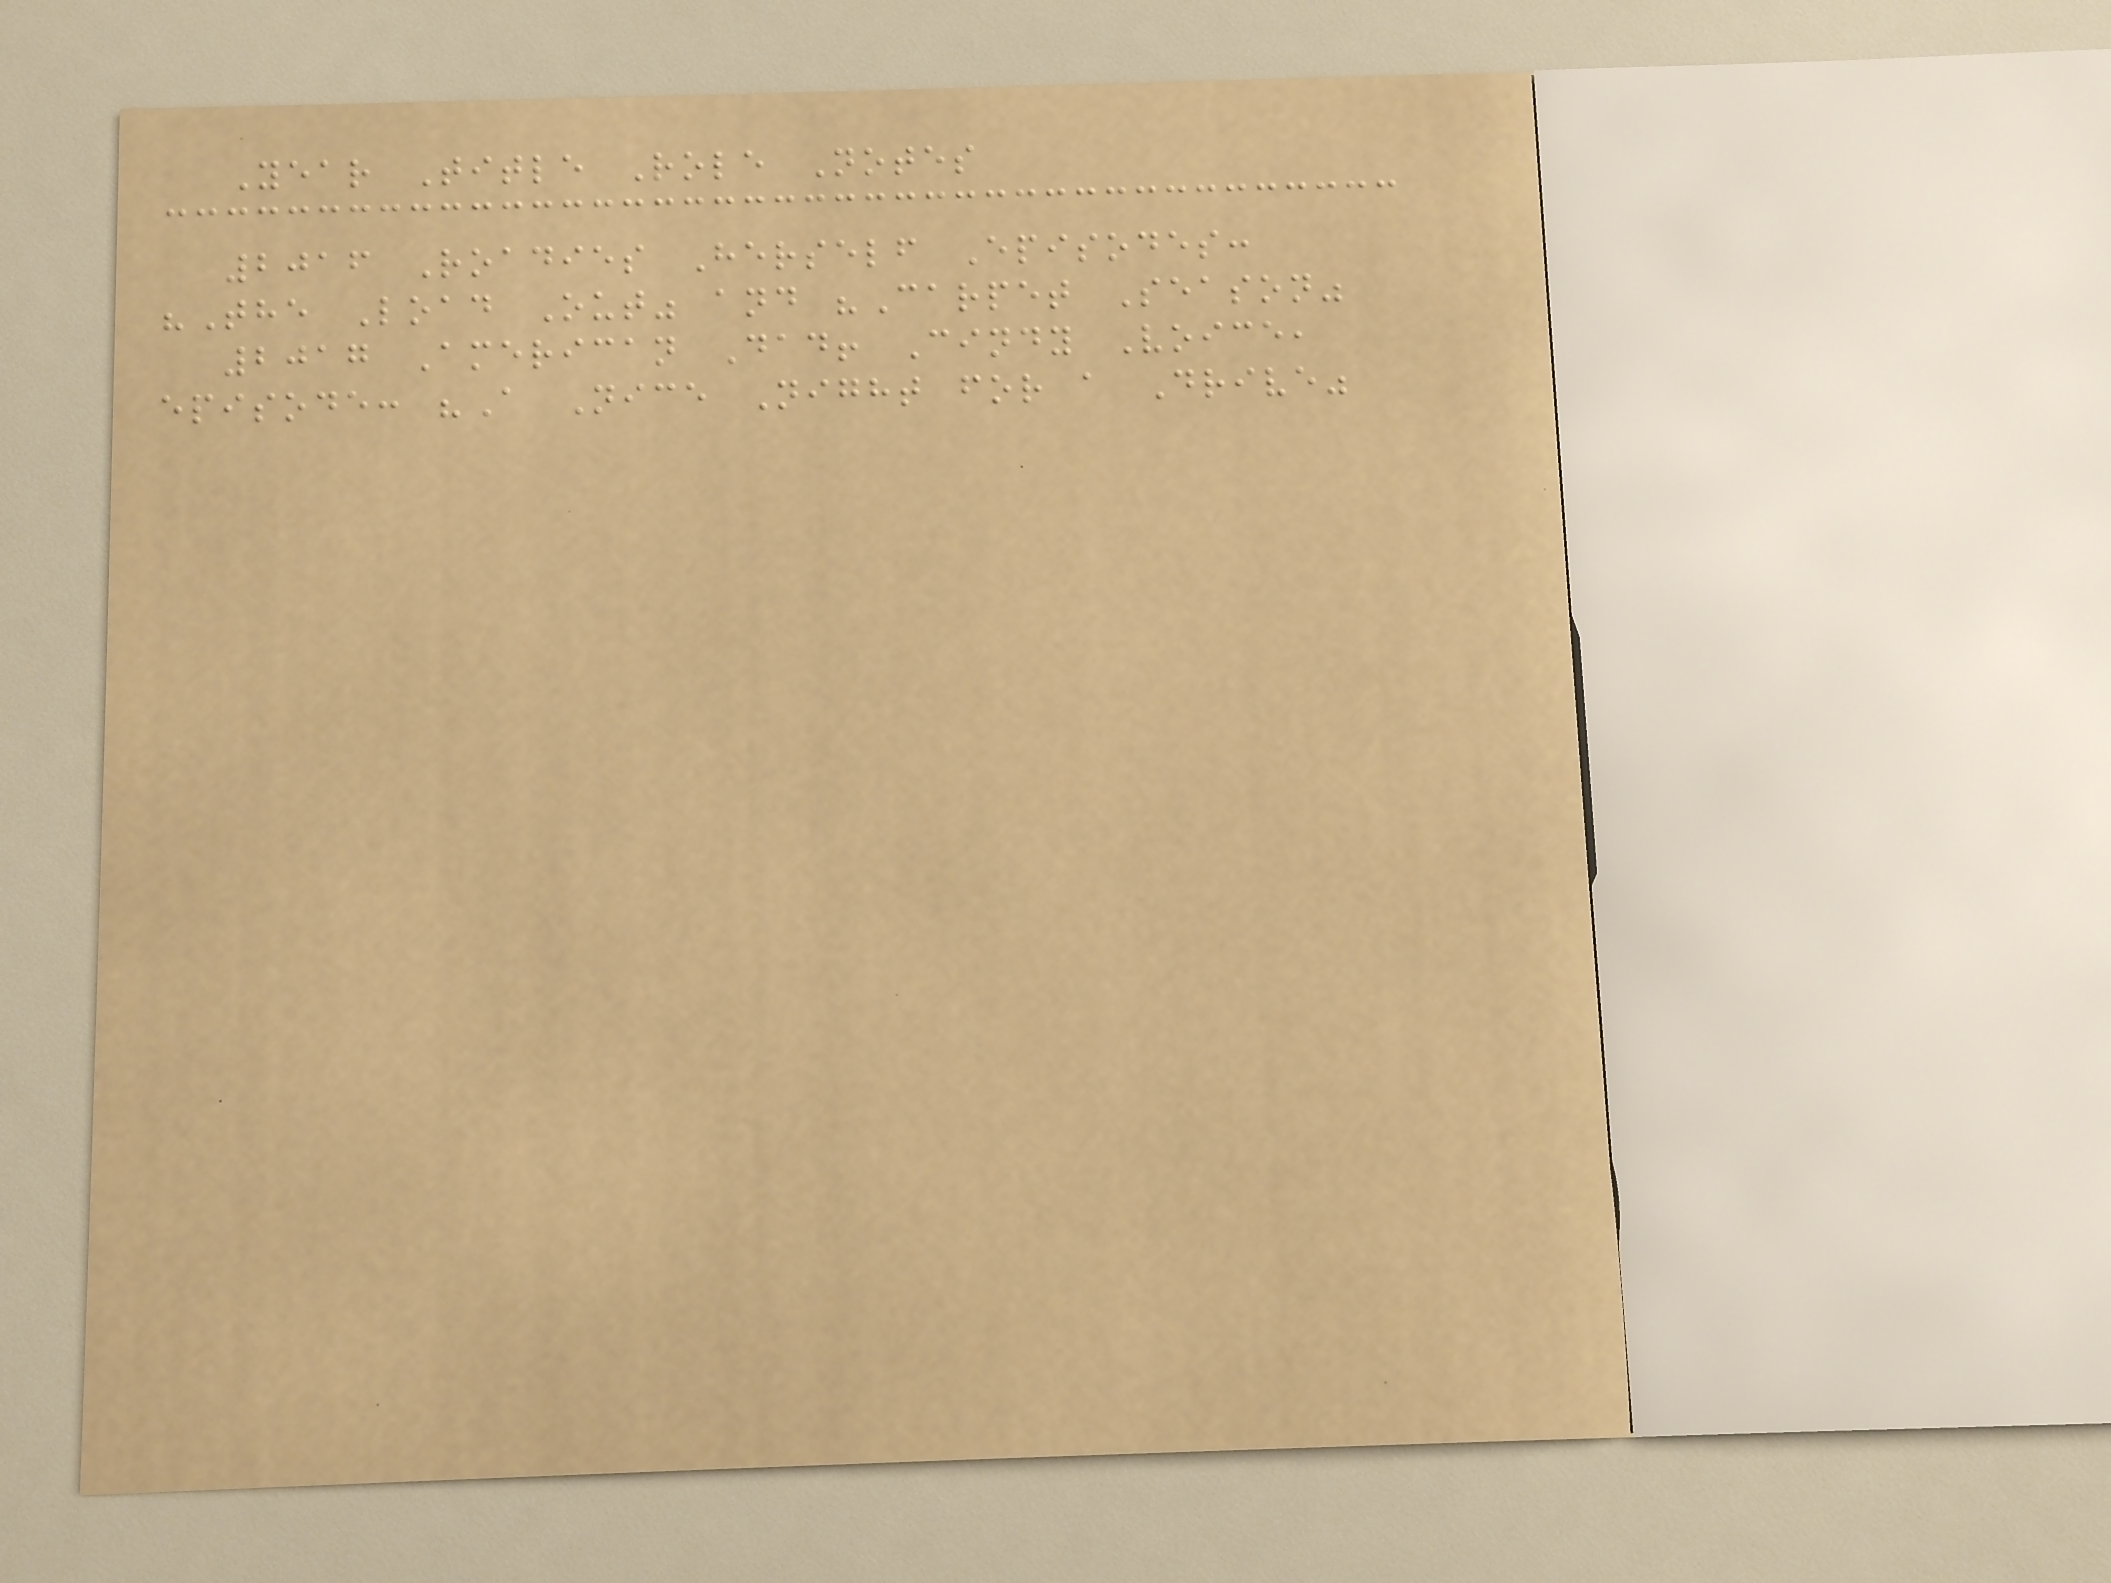Year Title Role Notes
2016 Roadies Herself Episodes:
"The Load Out" and "Carpet Season"
2017 American Dad! Cindy Voice,
episode: "A Nice Night for a Drive"
